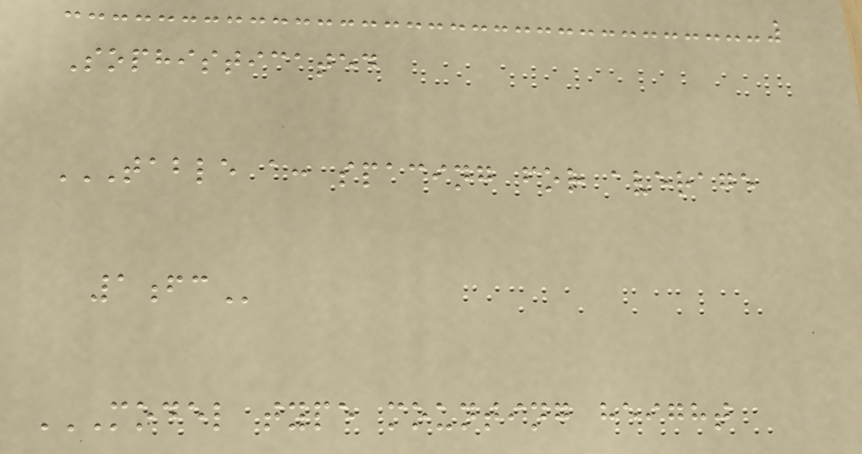Sophisticated
TABLE A: SPACING FOR AVERAGE
1FC
MODEL TYPE MOUNTING HEIGHT
